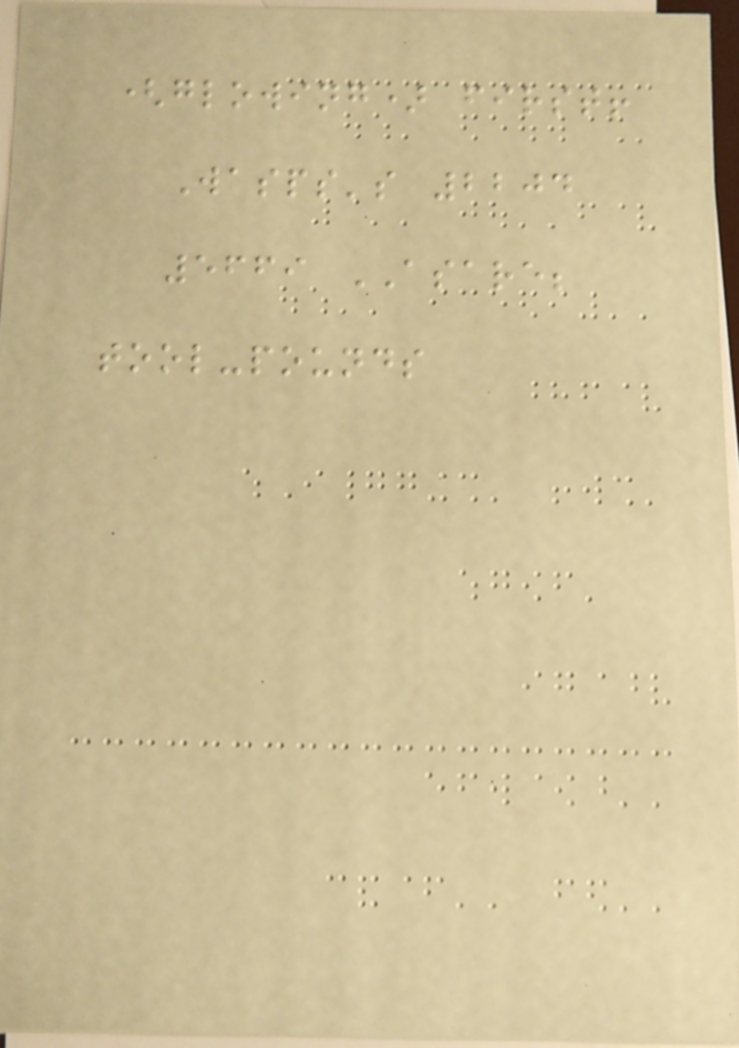(glowing) first!
Wasps's 2204
5669 ASARE;
tool-pounds
